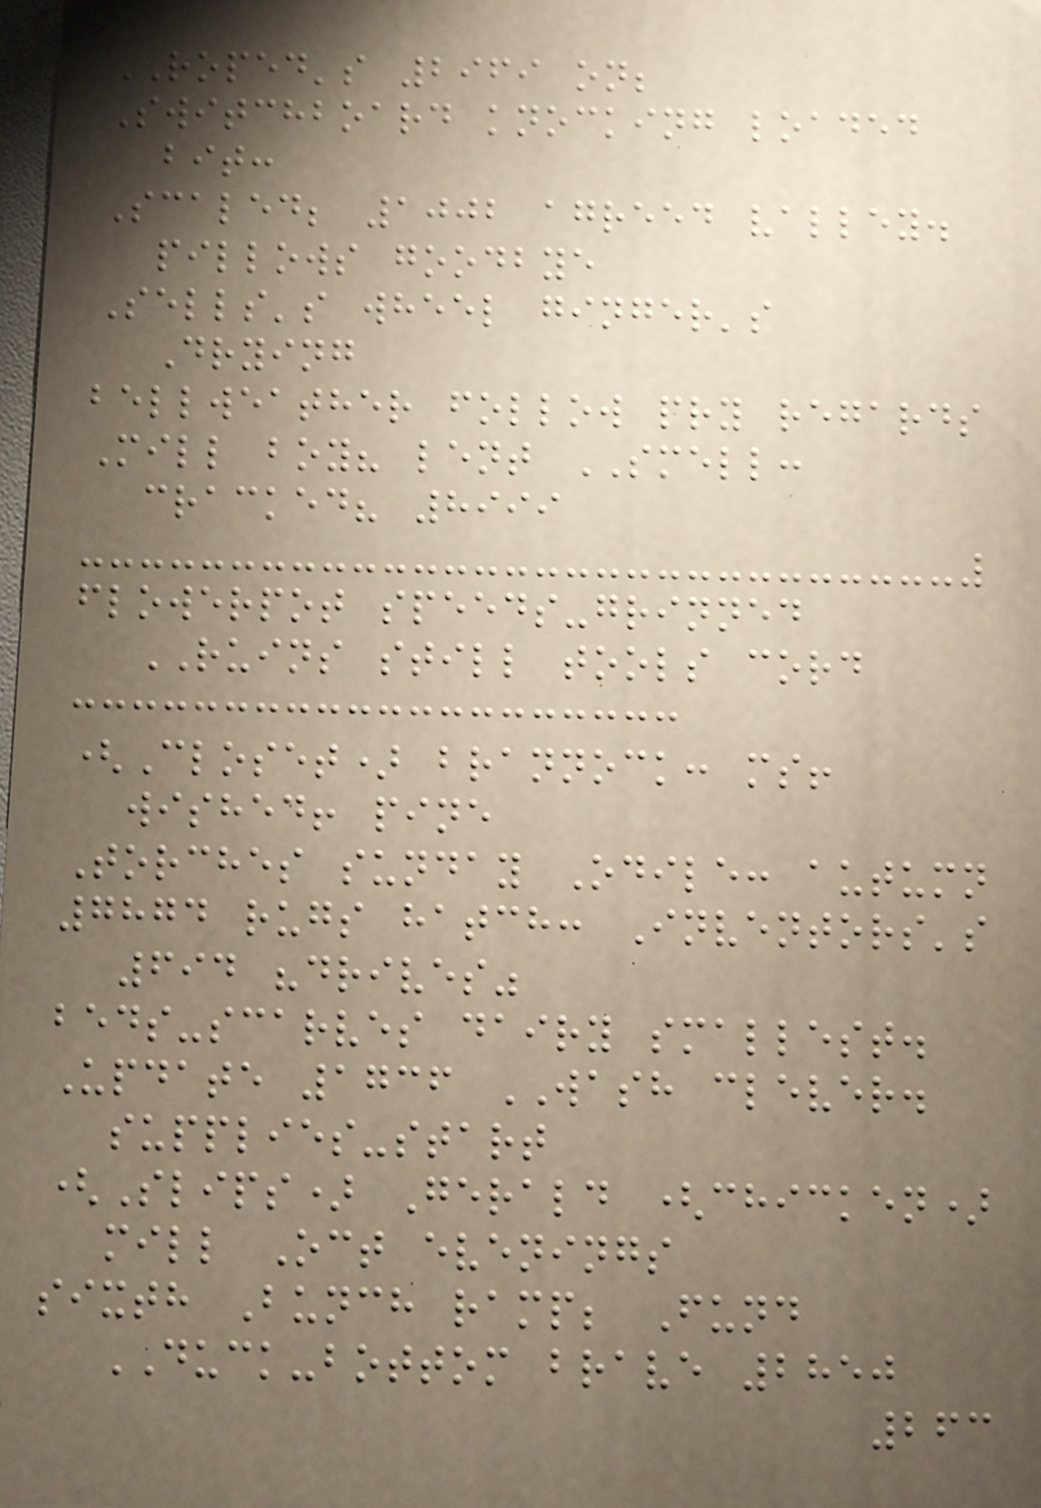ROPED's 2969 on;
Switchboard knocking loaded
bit:
Scaled; 1002 agreed valley.
pillows goodbye
Sells's wheel ginger's
Drying
bellweather follow pry regards
Mill boy? lent SMELL:
cracked? 8999
flowerpot speeds-grinned
RUINS still tools cord
(Closet) brannock: ms!
wished! pine
Torches sunday Odile: autumn
7874 rugs hatch: Inventors's
694 "drives"
beds-scarves dairy smallest.
Update 1736 WASH clever.
supplies-start
(Slips) Gerald (chicken)
mill Oct evenings
sixth Bunch ramp; Fund
DUCK-bottom brave 2850
263
